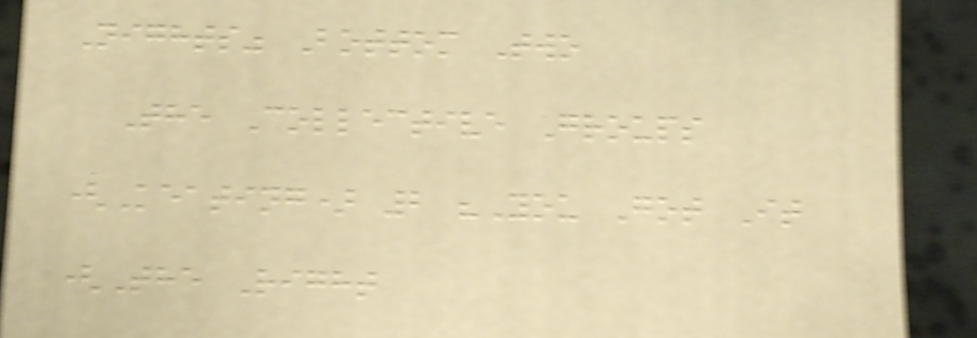Nights" Bottom Two
The Collective Groups
(Keating) 2 "You Got It
(The Right
